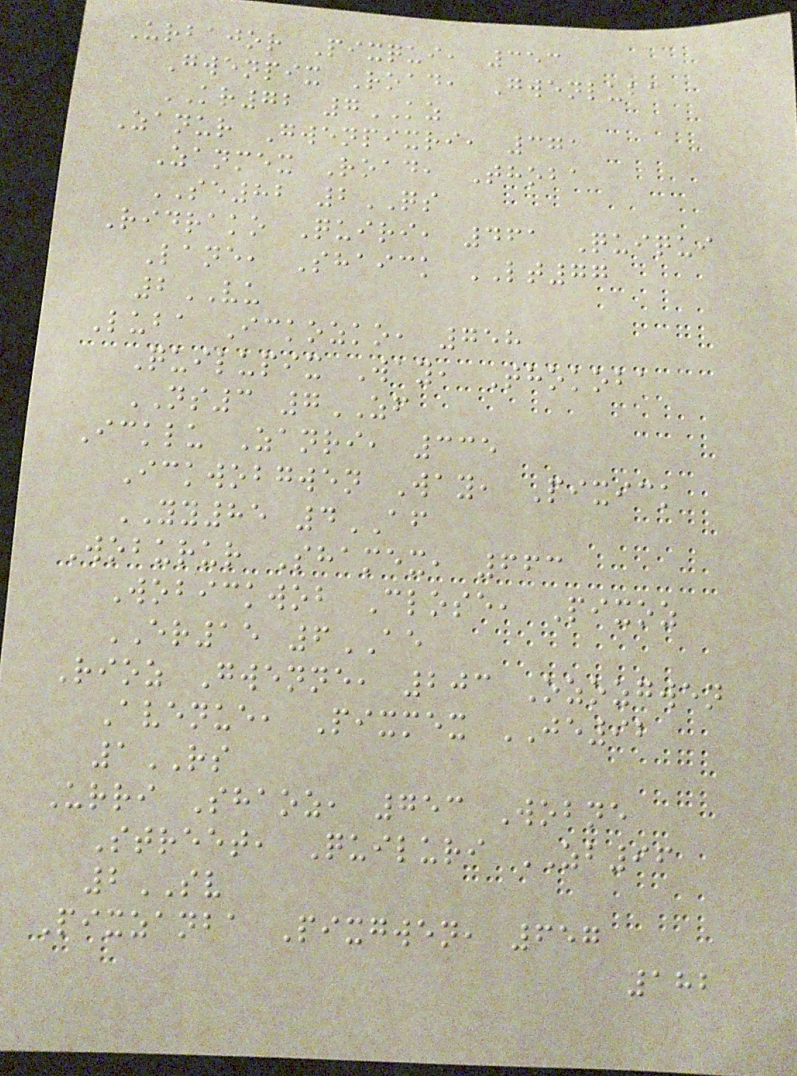Urbajor Pixqui, 353
Gwenpix Road, Gwenluba
KR72 7KZ
Zanur Gwenpixri, 371
Zanmex Road, Thoba
SE82 2QS
Ridrako Quiri, 461 Quiqui
Lane, Shaick LT77
2VU
Luba Ickozko, 758
Quilupix Way, Thokoba
NS3 7ZF
Icklu Zanri, 335
Ickwobgwen Way, Pixick
YY85 4AF
Woburur Shamex, 663
Wobickwob Close, Pixoz
ER15 6AE
Rioz Gwenne, 203 Ozozgwen
Avenue, Pixmex JE92
1RS
Urri Shaoz, 753 Wobne
Street, Quiluri ZB96
2SV
Pixzanba Pixgwen, 657
182
